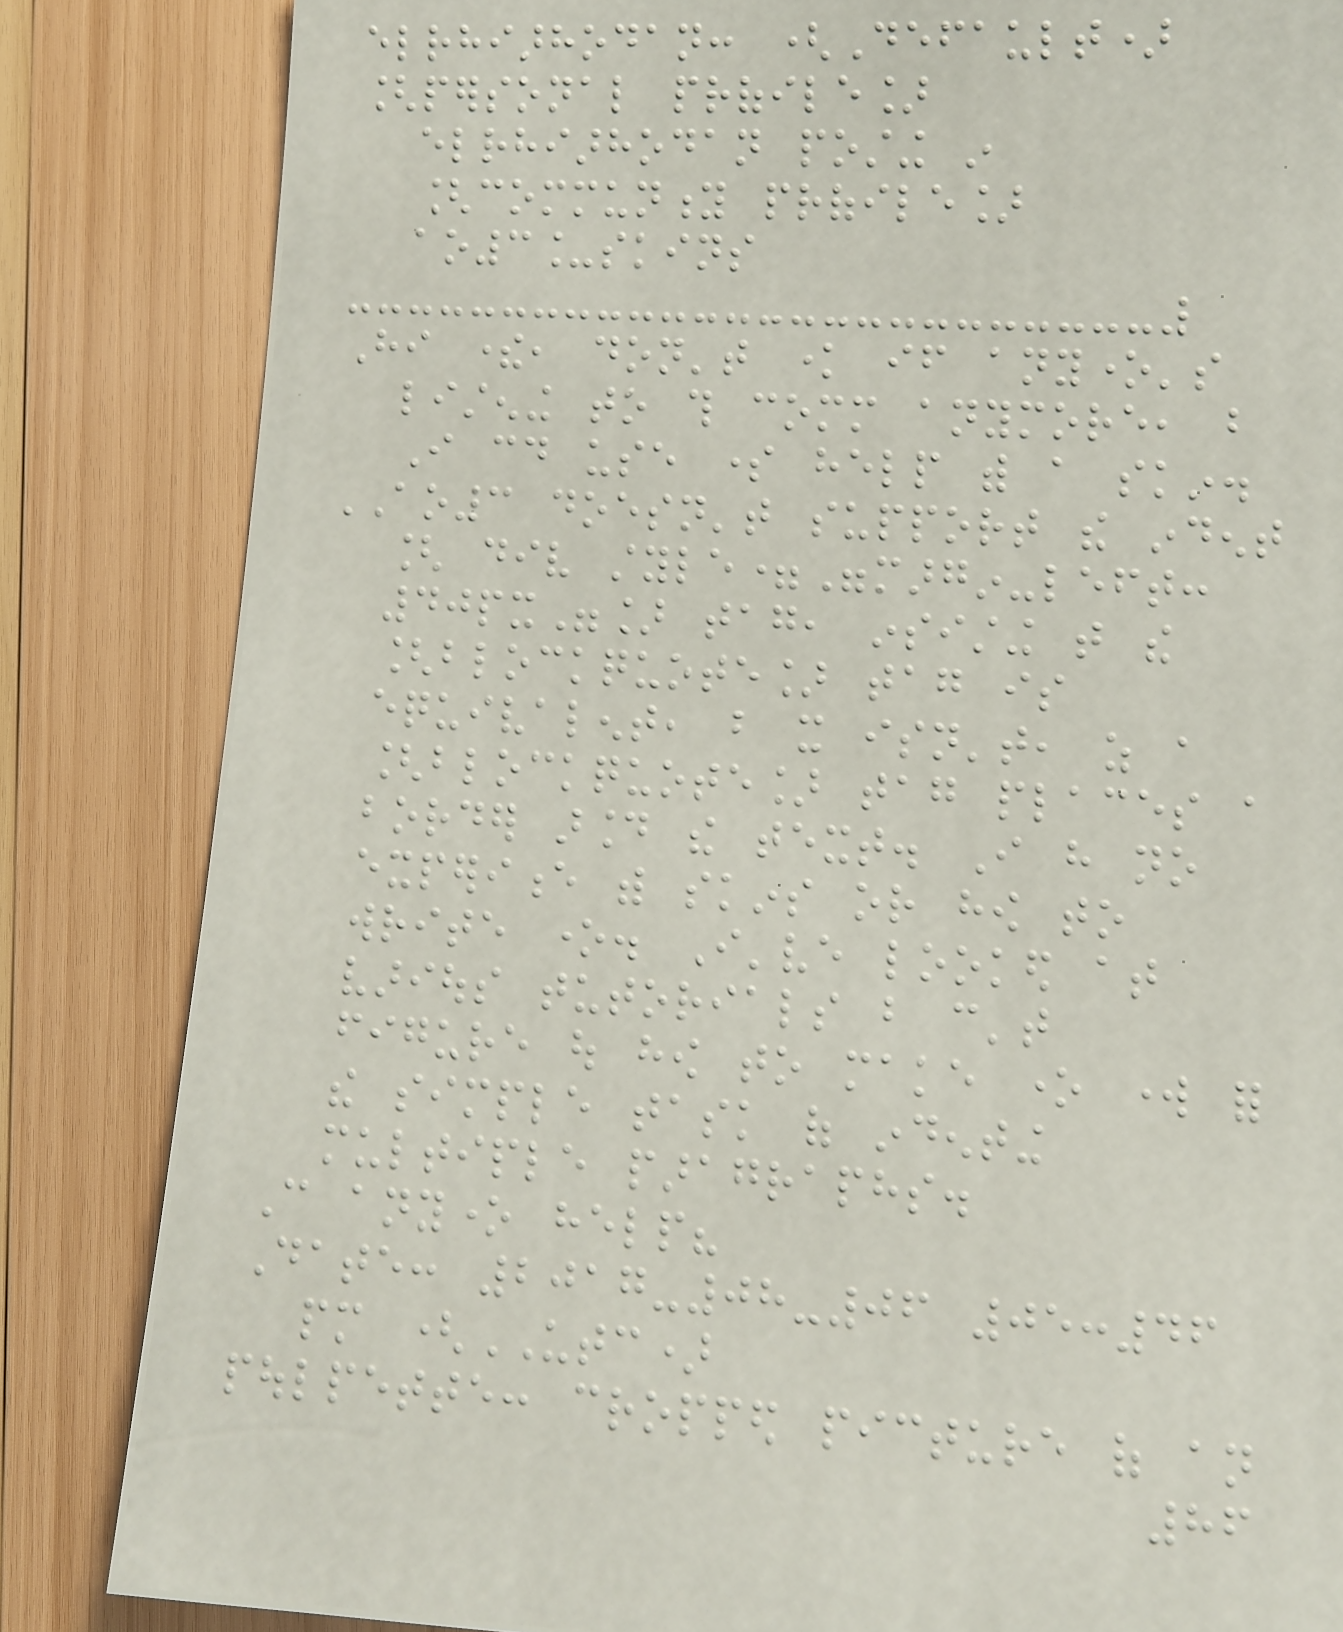elrhiarhodan: (Default)
[personal profile]
elrhiarhodan posting in
[community profile]
ao3_skins
Hi there, don't know if anyone's
listening to this comm anymore, but
I could use some help with a skin.
AO3 doesn't support the indent
[ div style="margin-left:
40px"] tag, insisting that the
[blockquote] tag is
equivalent, but it isn't, as a
[blockquote] tag places a
border around the text. I have no
experience with skins or how to
write one. I've looked at
various tutorials but can't
figure out how to make one work for
the simple task of indenting
multiple paragraphs.
Can anyone help?
Date: 2017-08-06 05:46
pm (UTC)
poulpette: cropped picture of an
86
